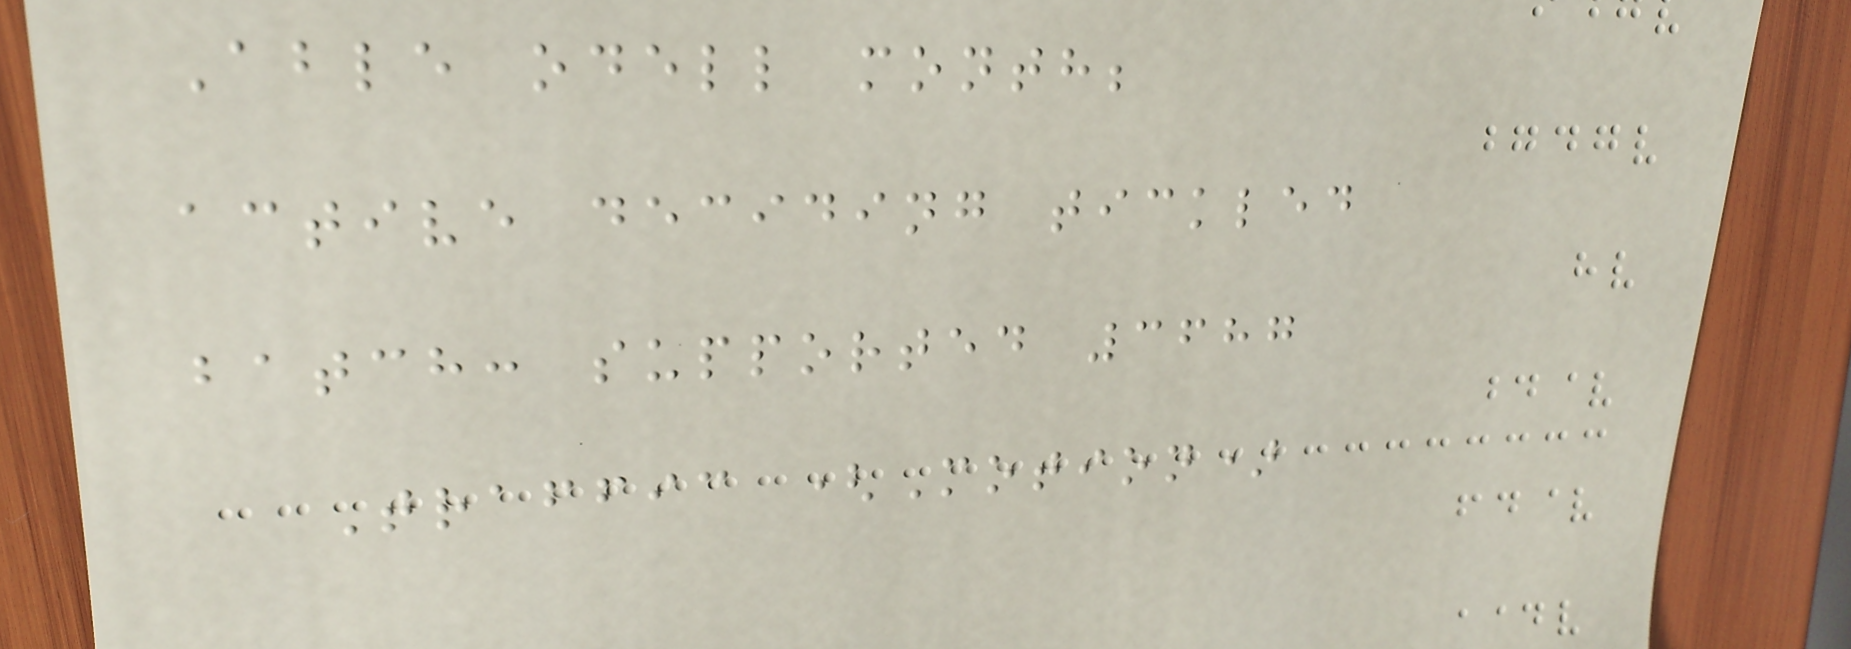Able odell month;
active deciding tickled
batch: supported 3687
Traffic (Motion)
